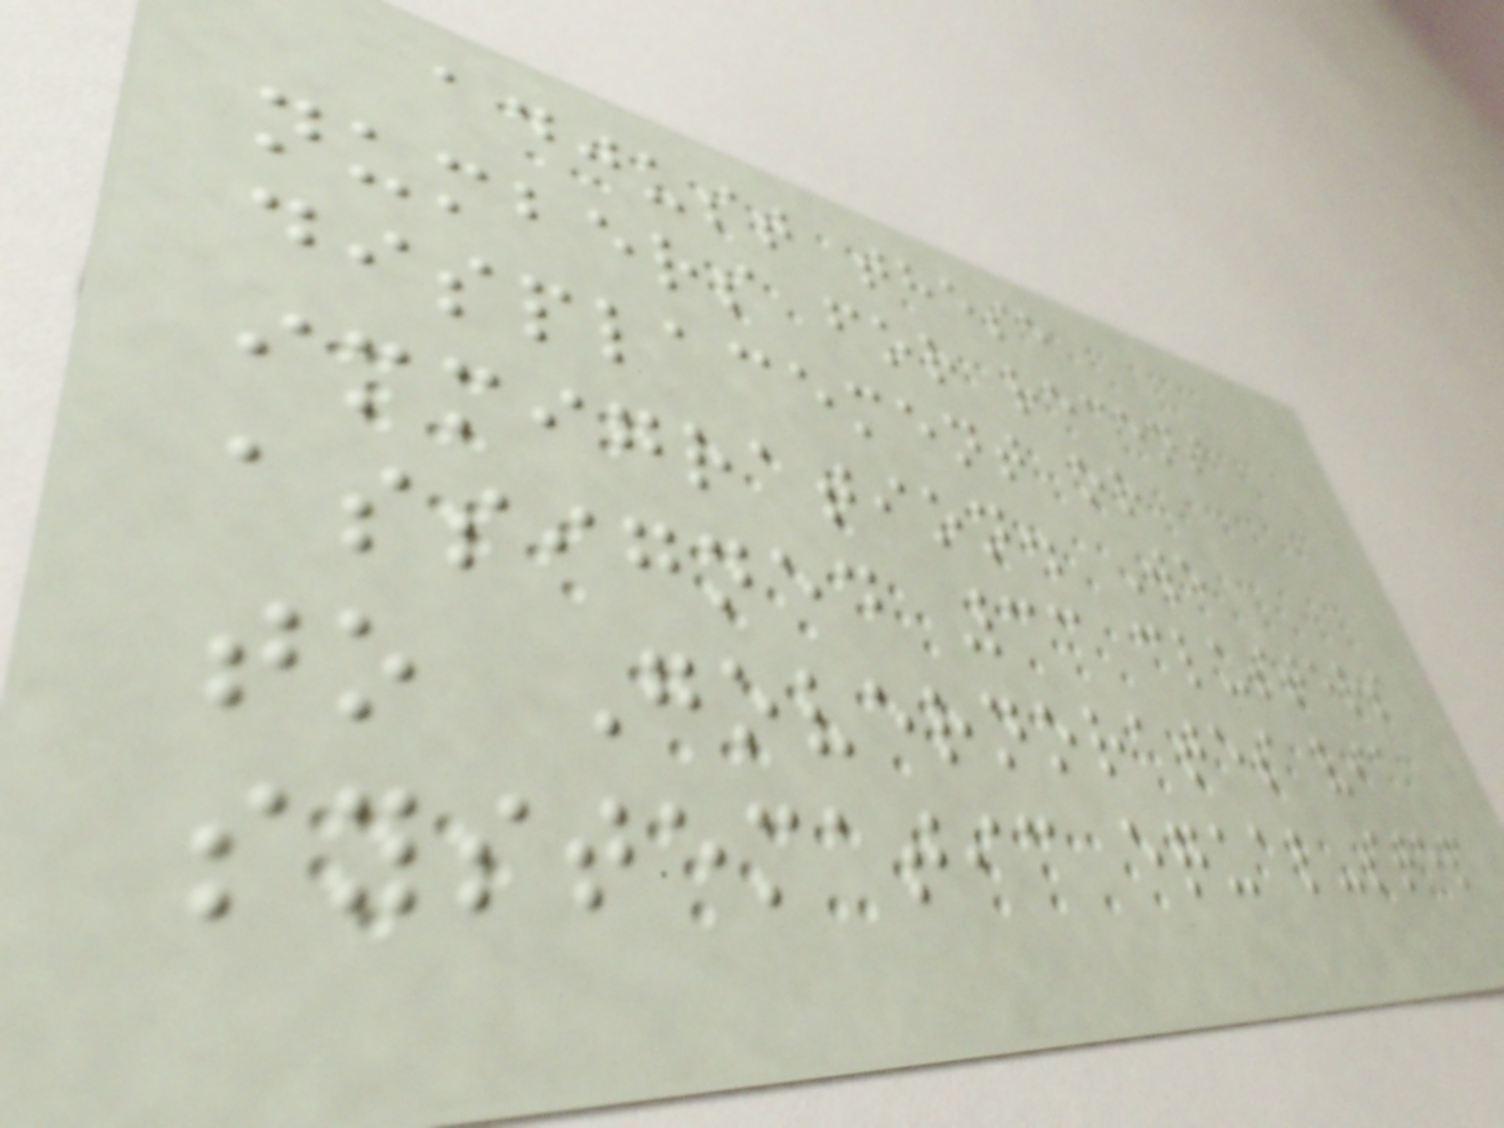adjust these
numbers for recent
displacement or
immigration. We
assigned 33 clusters
to Governorates via
systematic equal-step
